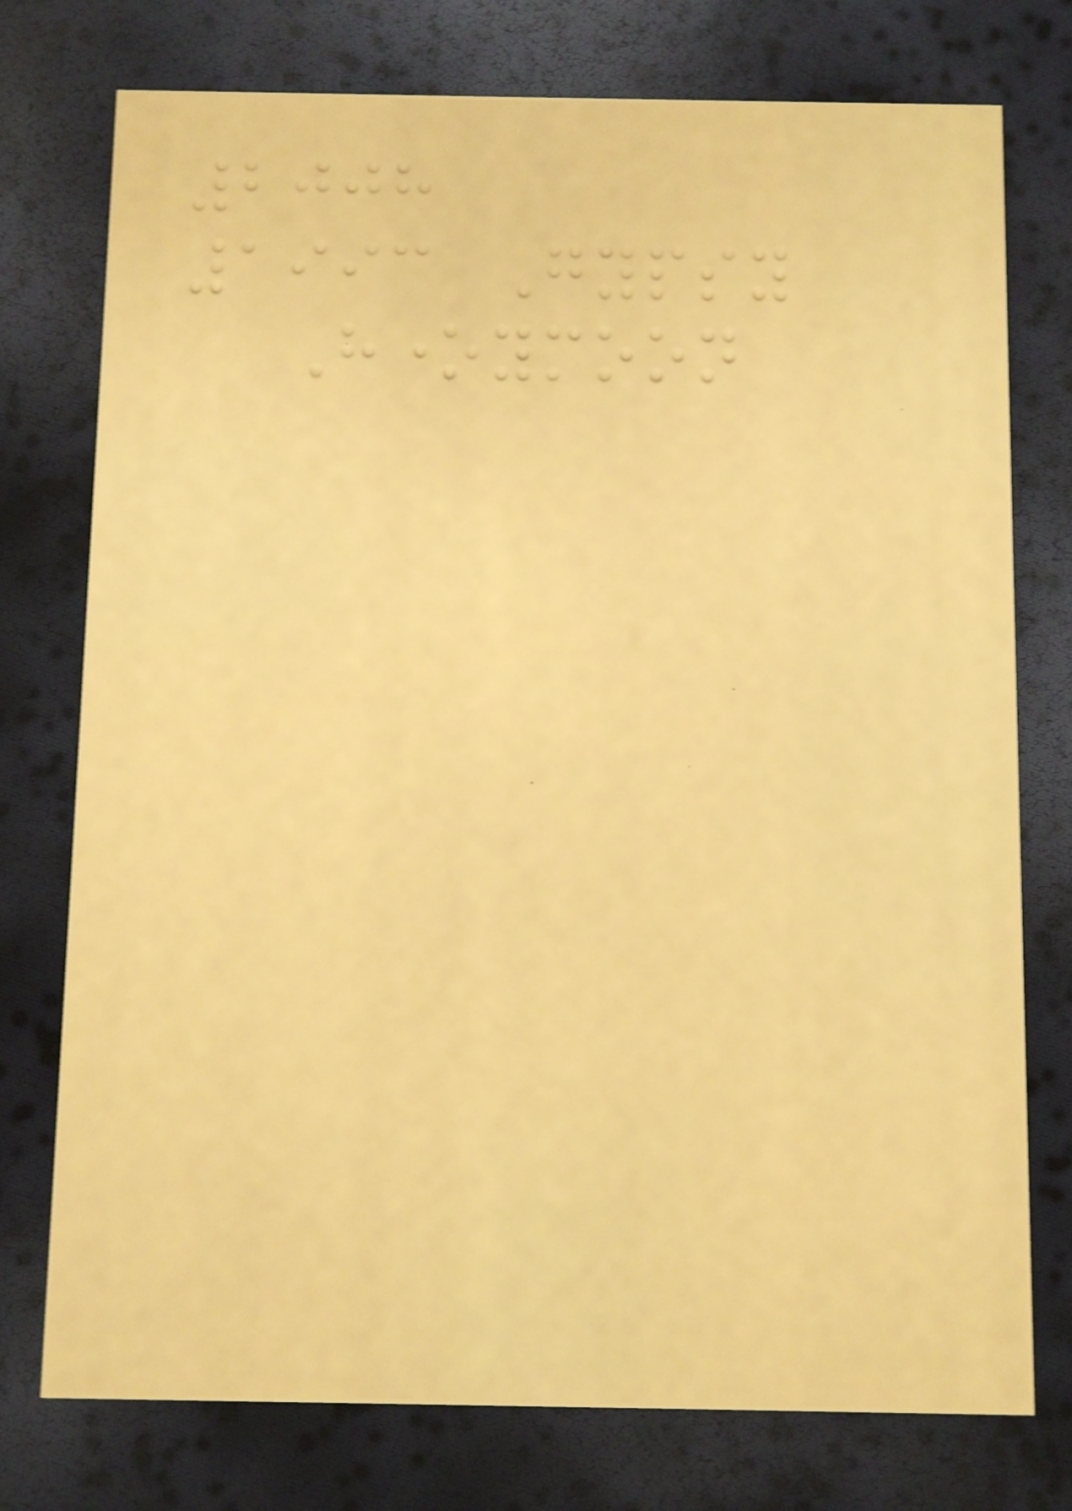2008
1993 Gypsy
Honeymoon
